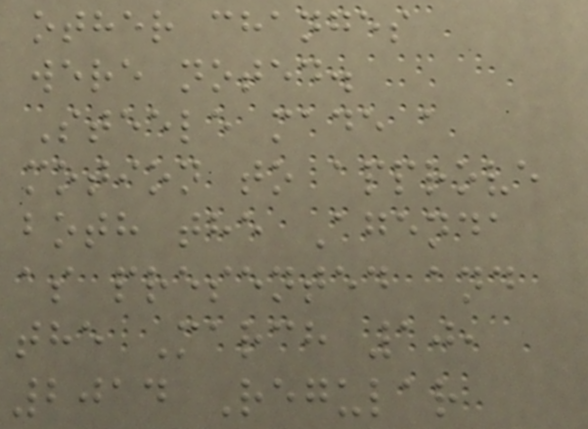other changes
were noted.
Steele made a
motion to approve
both the Agenda
as presented and
the March 10,
2014 Regular
